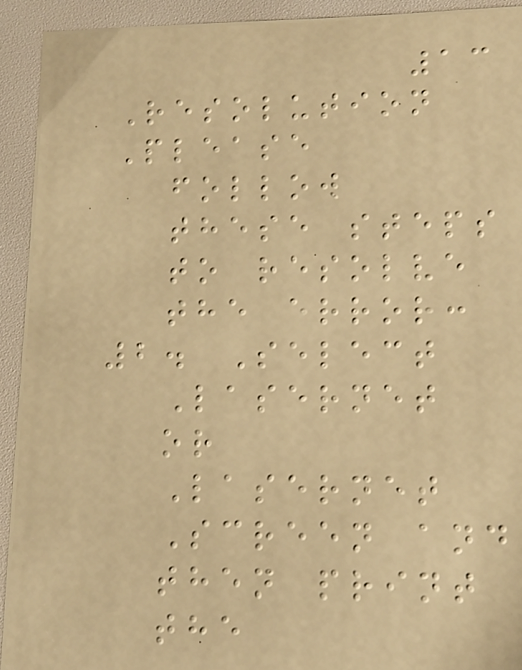13
Resolution
Please
follow
these steps
to resolve
the error:
2. Select
Lasernet
or
Lasernet
Screen and
then print
the
